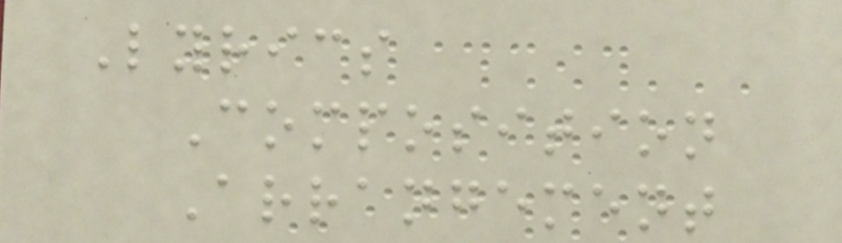Lyrics
Composition
Arrangement
